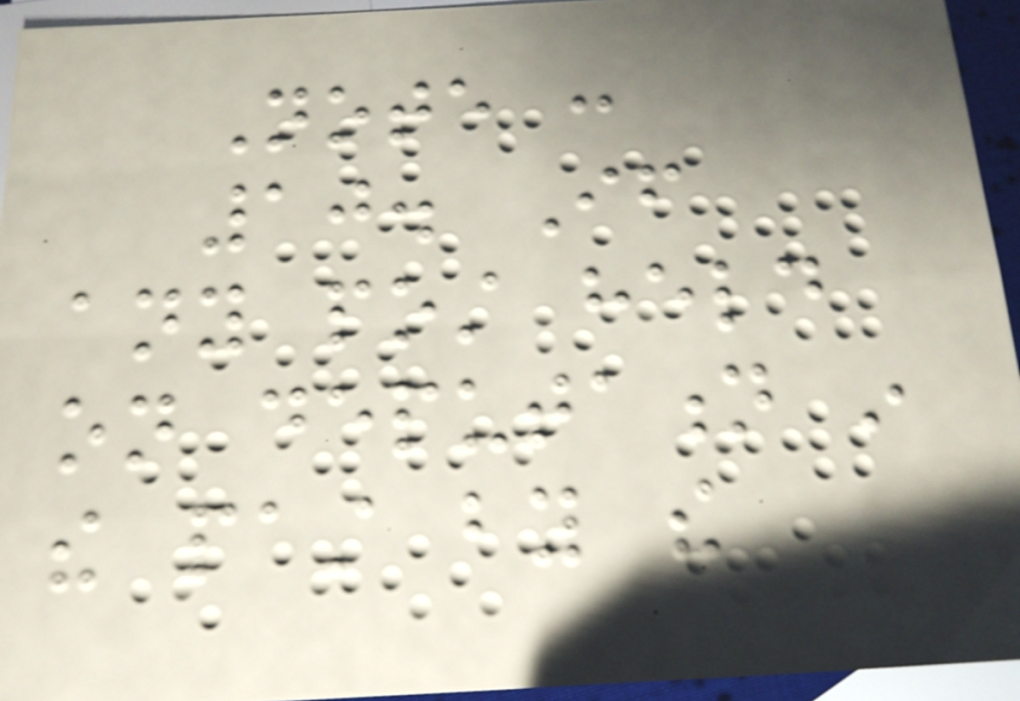Note :
10. If
any post held
on deputation in
the past by the
